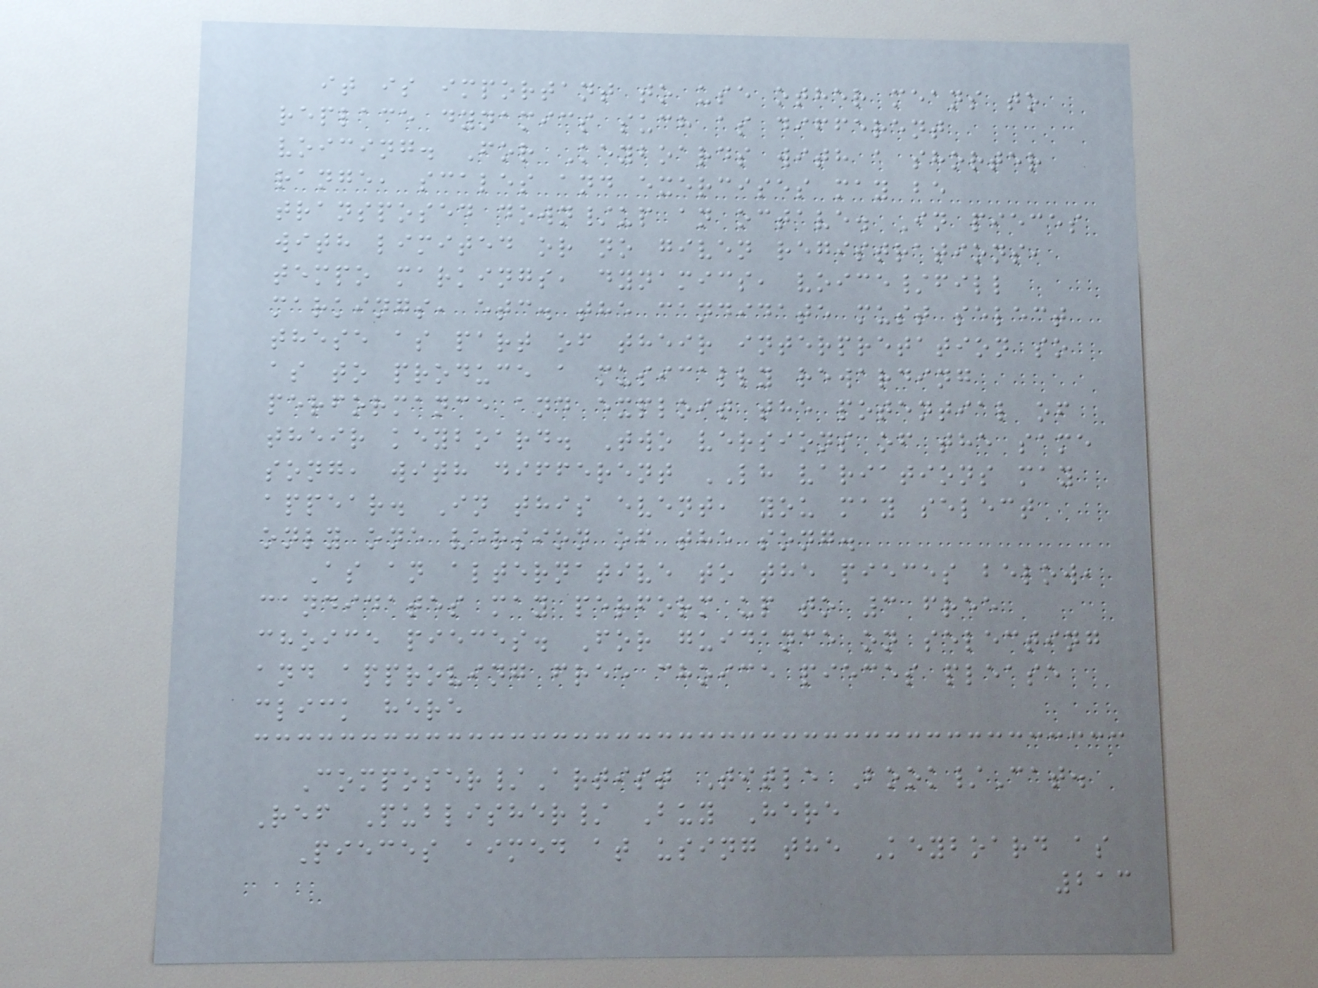it is important to use other means to
replace dynamics such as different
voicing. For Keyboards with a shorter
range, scales and exercises may be
transposed down/up an octave. In pieces
with limited or no given registrations,
tempo markings, dynamics, voice/fill
markings, etc. the candidate must select
these as part of their interpretation so
as to produce a musically rewarding
performance and exploit the potential of
their keyboard. Two versions of the same
song, with different LH variations may
appear. In this event, you may select
only one version of the song.
As an alternative to the pieces below,
candidates may perform up to 3 free
choice pieces. For guidance on selecting
and approving free choice pieces please
click here
Composer/Artist Title Book/Cat.
Ref Publisher/ Buy Here
Pieces aimed at using the Keyboard as
213
